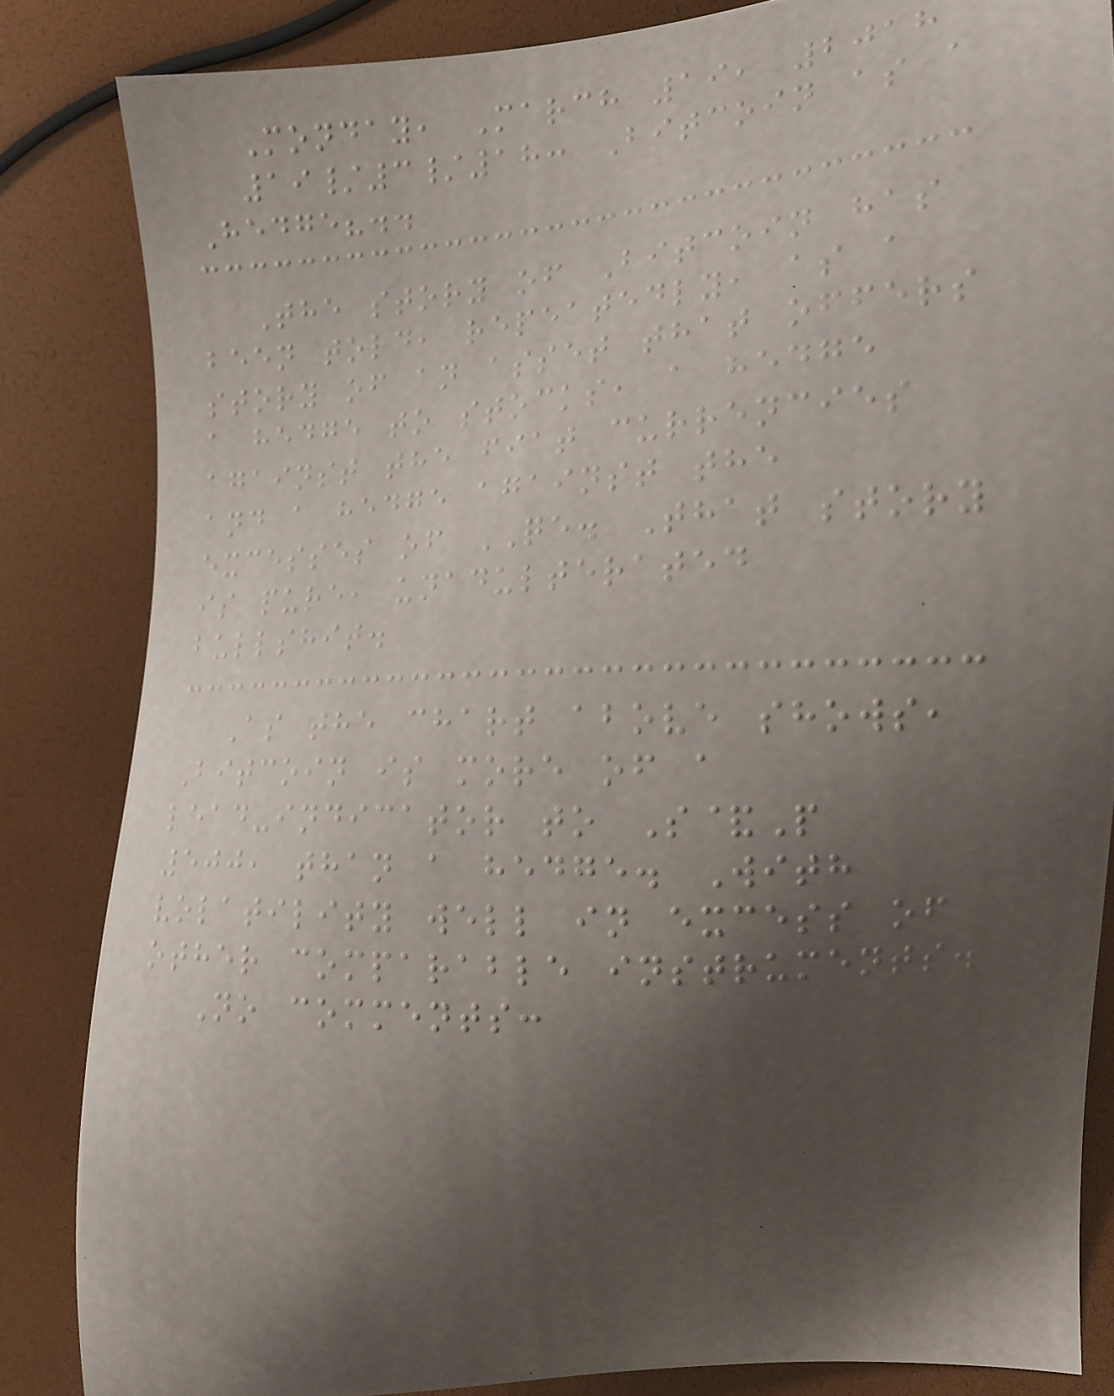Monday, March 19, 2018
19/3/18: Bitcoin as a
Hedge?..
The story of Bitcoin has
been told, repeatedly, as a
story of an asset that offers
a hedge to stocks, a hedge
against the fiat currencies
and a hedge against the
excesses of QE. That story
is pure, unadulterated
bullshit.
As the chart above shows,
Bitcoin is more of a
lead-indicator to S&P
500, than a hedge. With
volatility well in excess of
other comparable instruments.
No comments:
